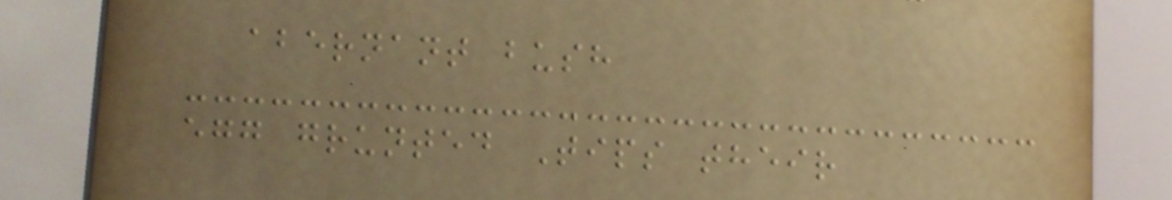abernant bush
egg grunted Tips their
